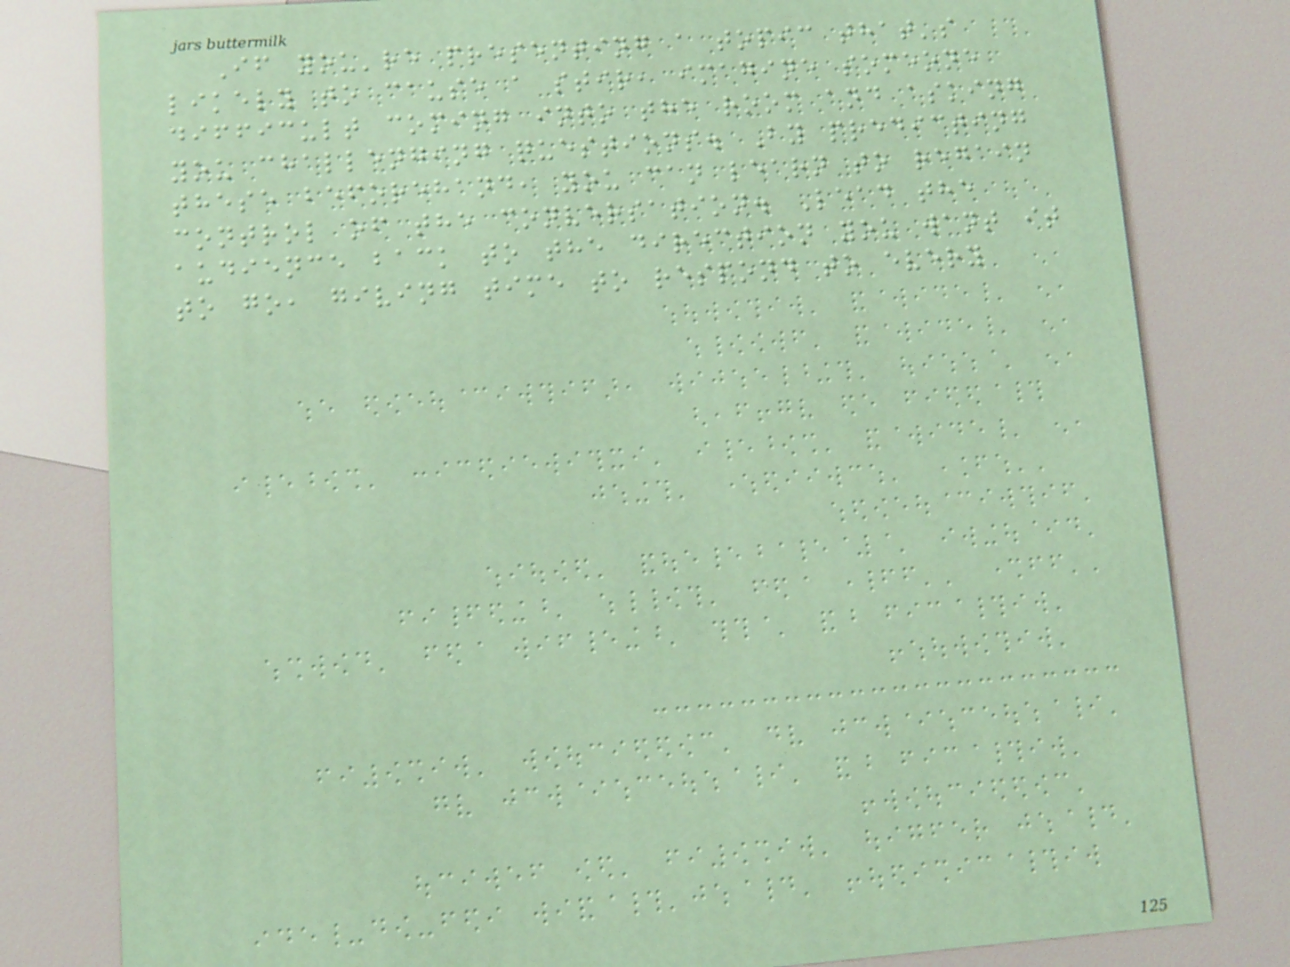If you're presenting a topic that's
likely to cause a stir, imagine someone
difficult coming into the room and asking
you challenging questions. By predicting
these beforehand, you can learn to regain
control of the conversation. Lead the
audience back to the direction you want it
to go, giving time to respond to every
